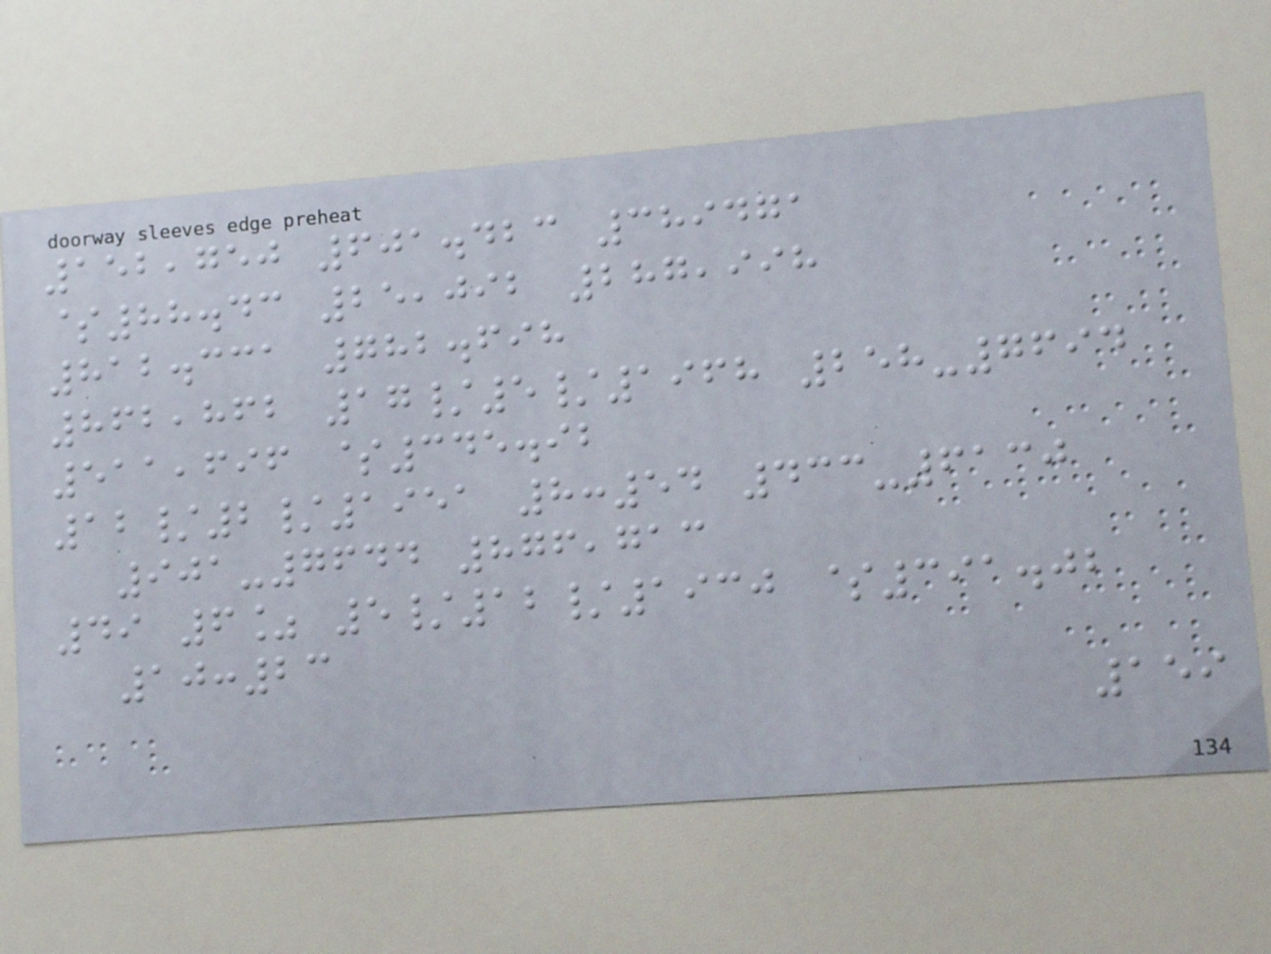152,750 601.423 389471
$88.43 25,092 287,998
812.331 782.698
862,862 17/5/1968 258-7694
511,696 $345.92
12/2/1951 8:54 433-6130
901-7644 876,713
49 6% 5/12/1930 $391.02
10:23
159
